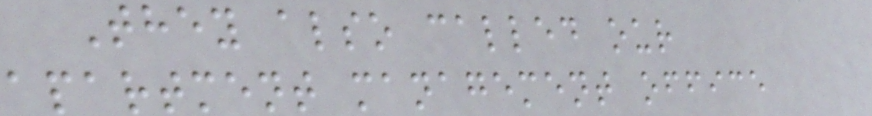They also called our
apartment management office
